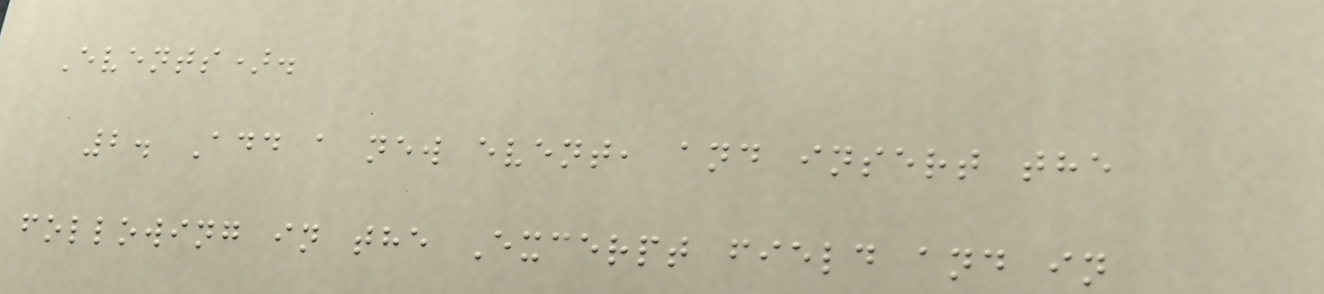Events).
2. Add a new event, and insert the
following in the Excerpt field and in
